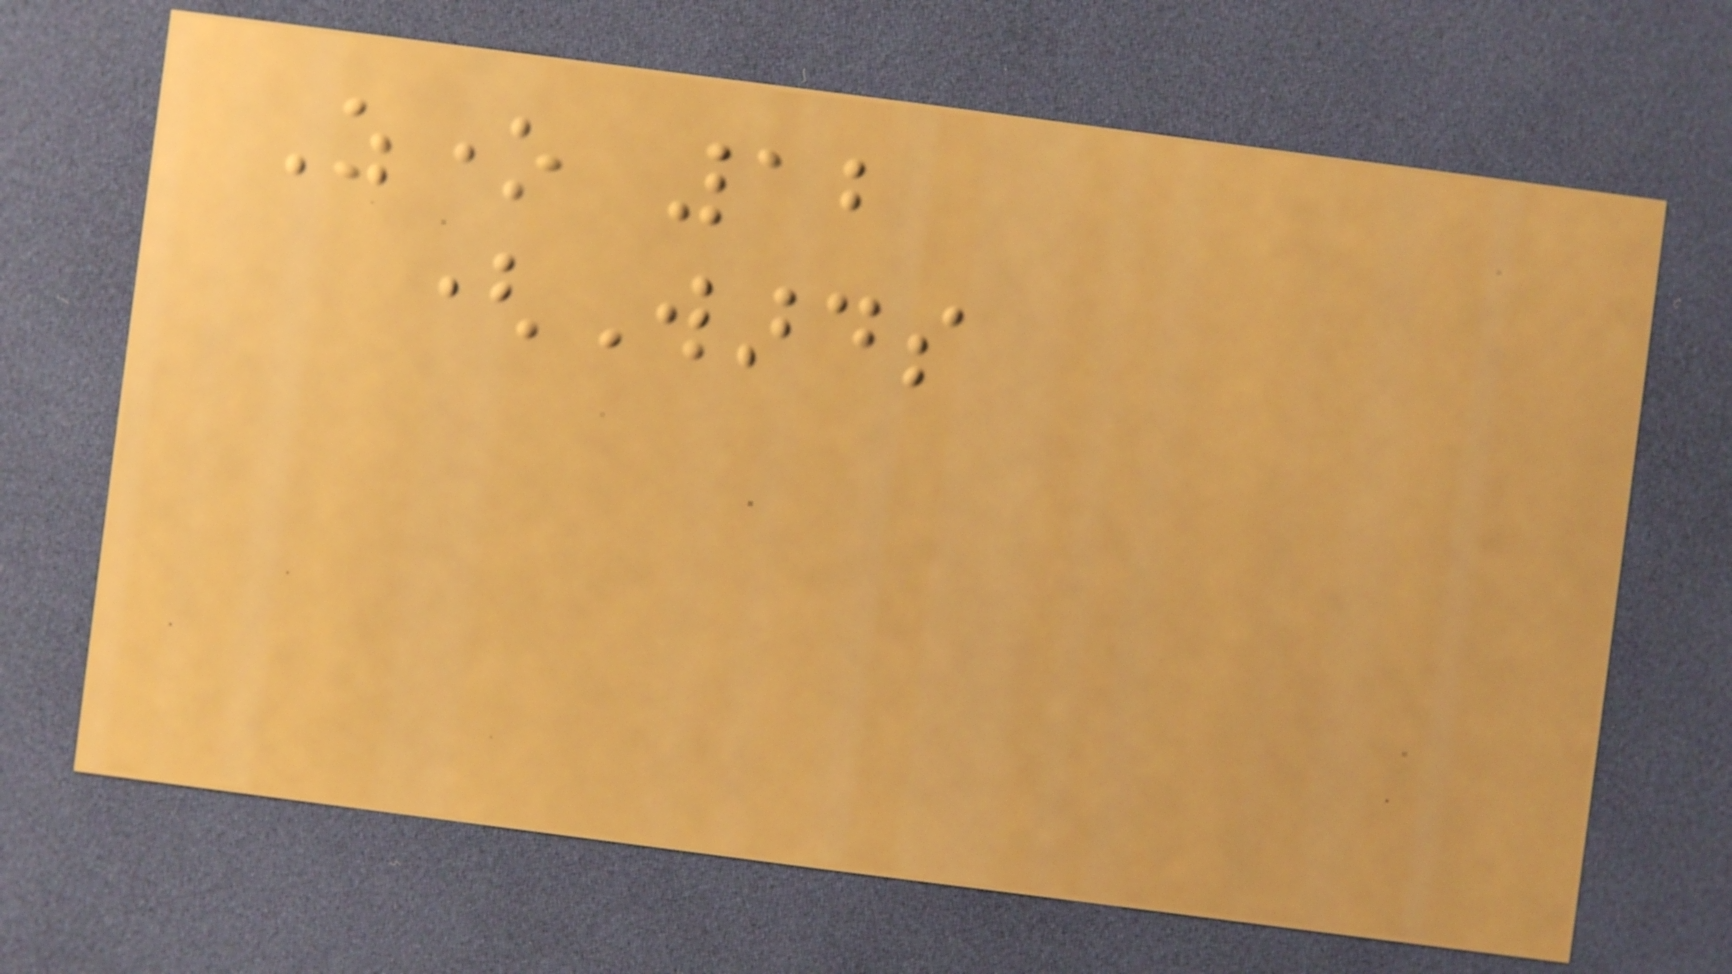Zone 12
(Wards
